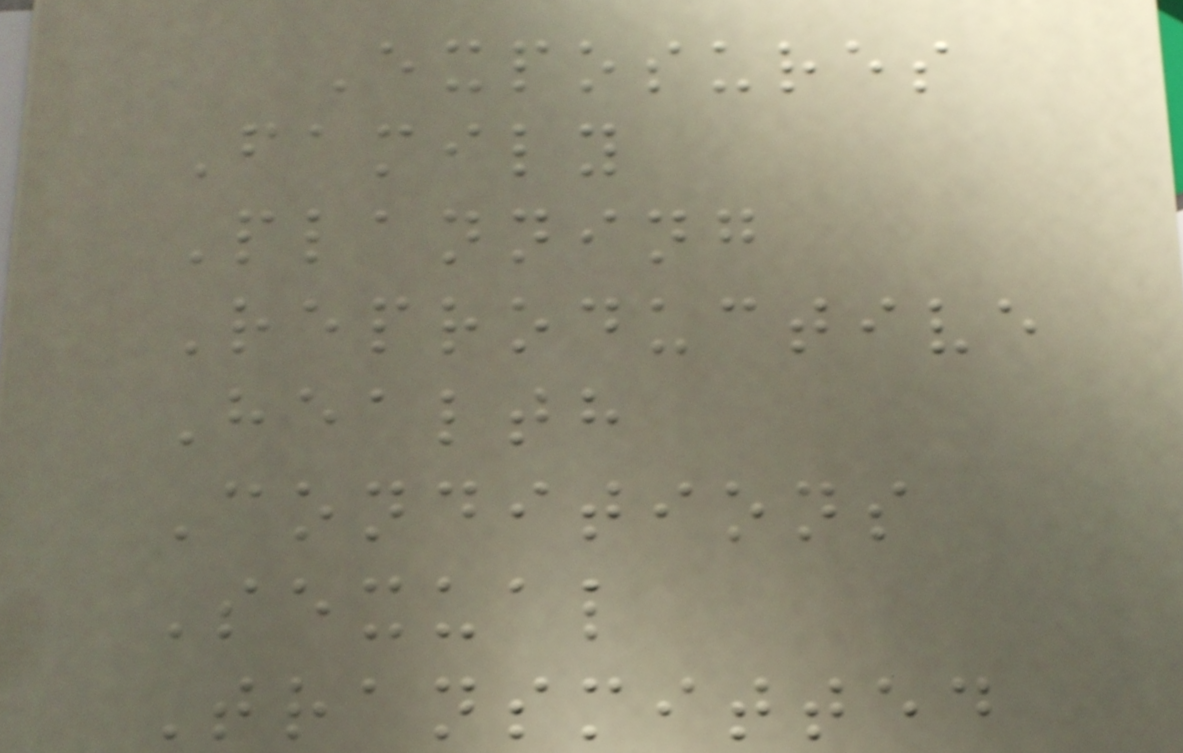Exposures
Family
Planning
Reproductive
Health
Conditions
Sexual
Transmitted
